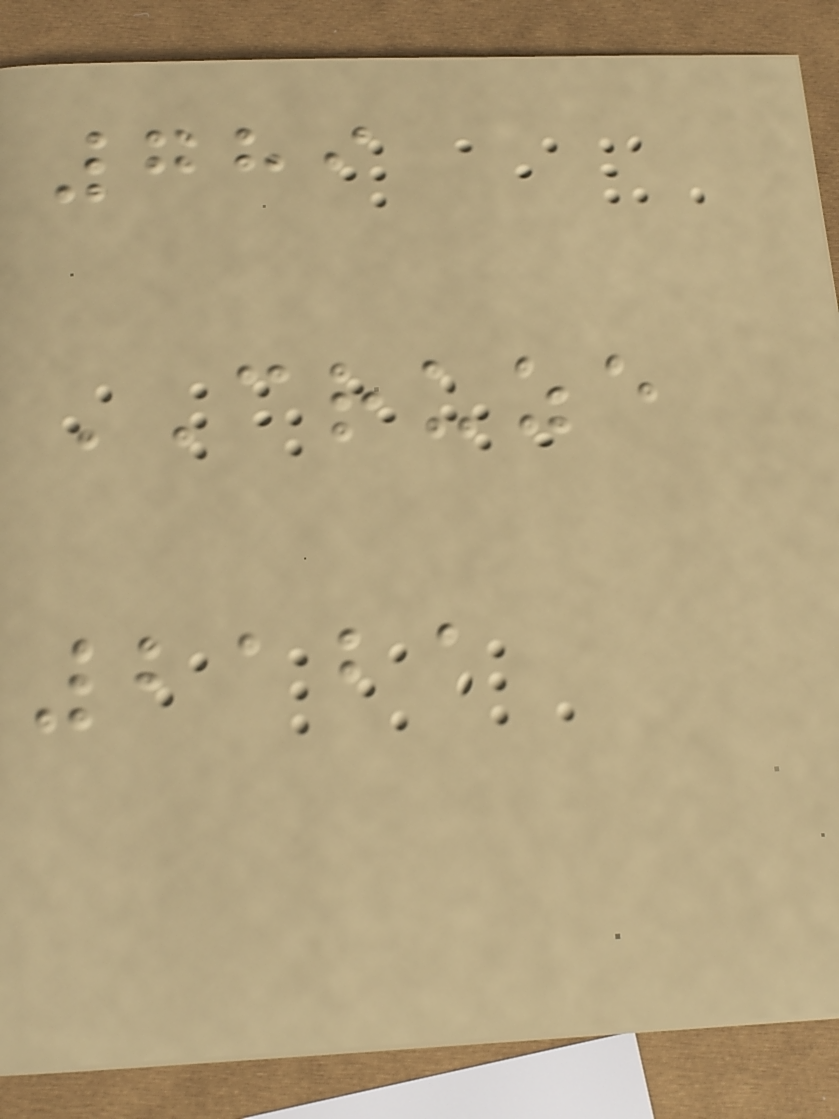789
CRUZE
2121
